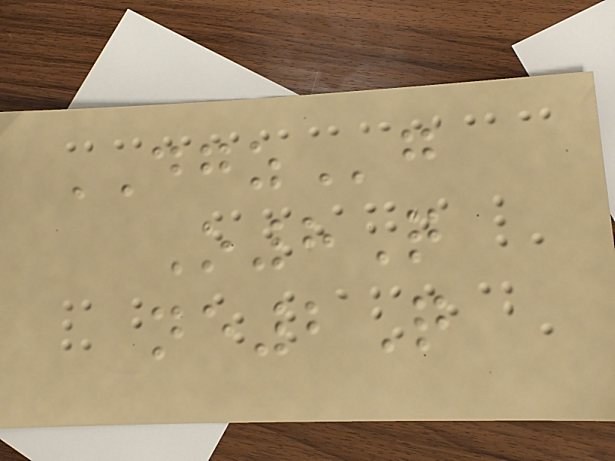DGZg
O8Q
ne2Q
